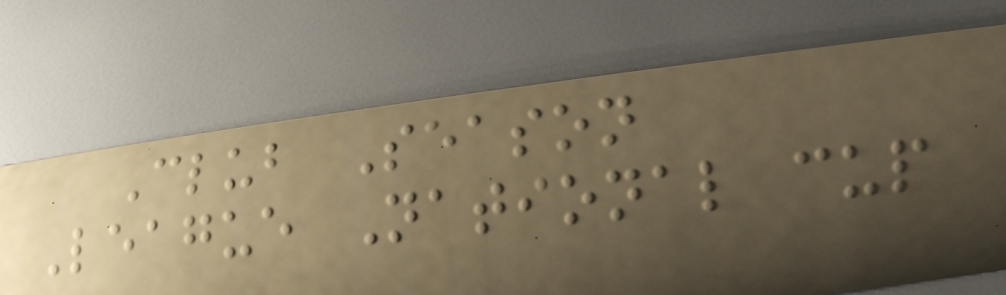Club Season
League National cup
